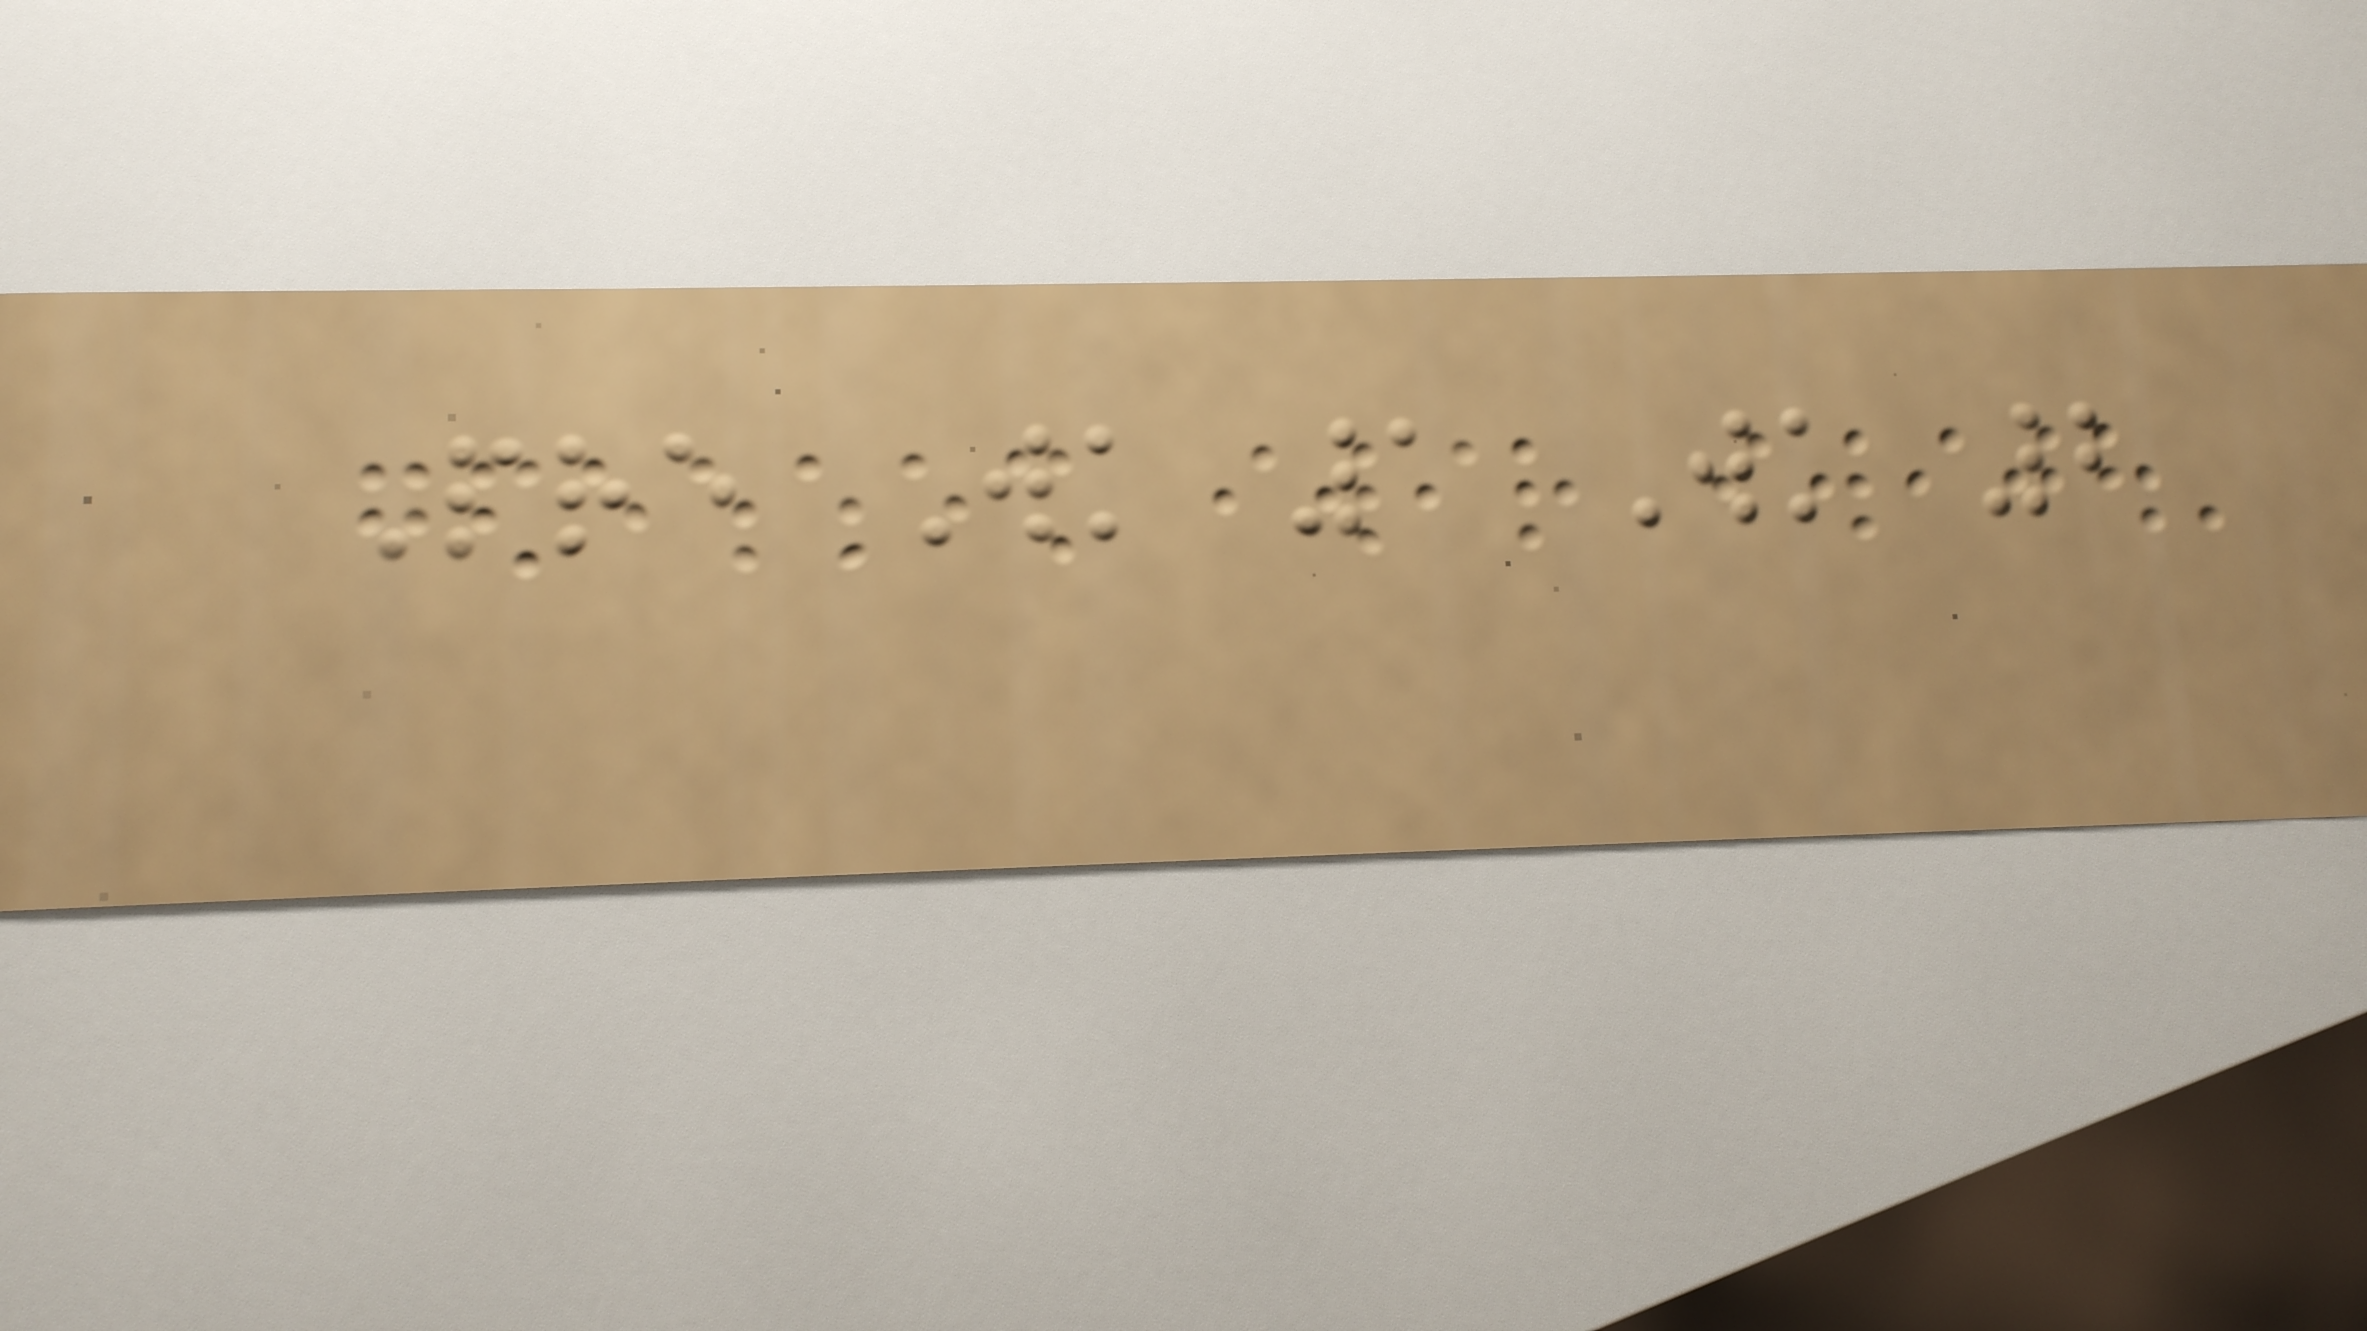Pre Wk 1 Wk 2
